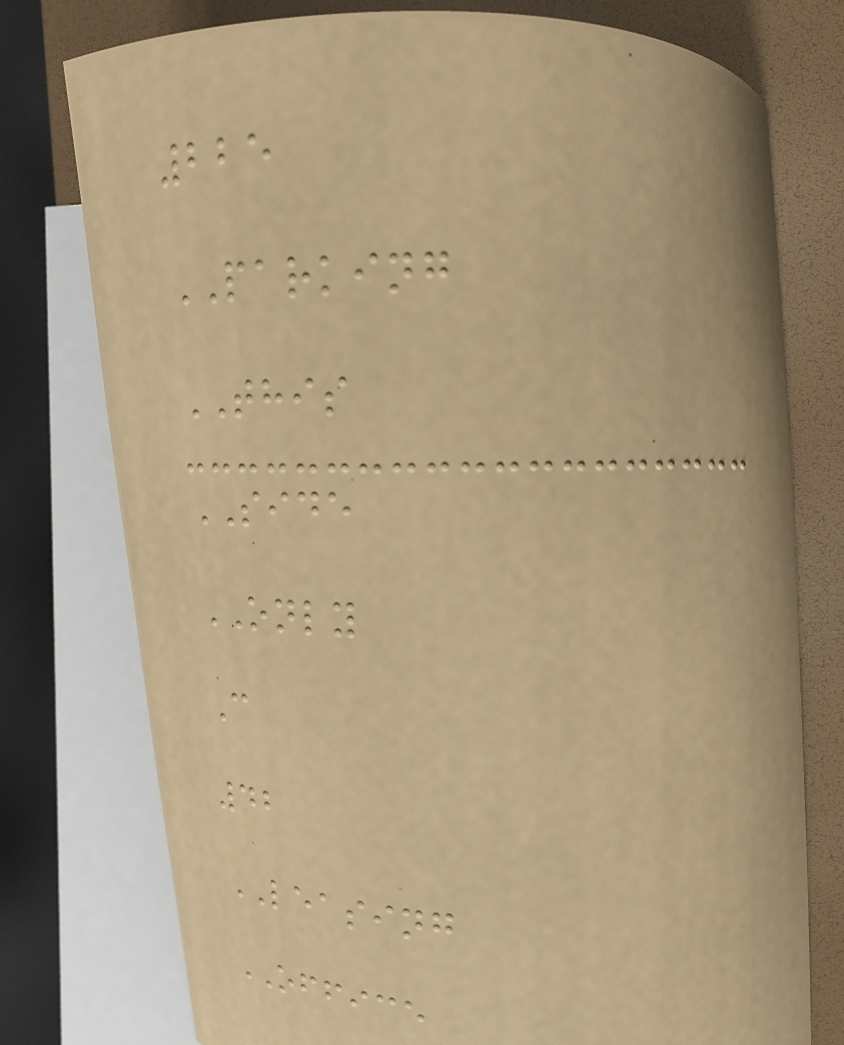225
PARKING
THIS
SIDE
ONLY
C
42
LEASING
OFFICE
